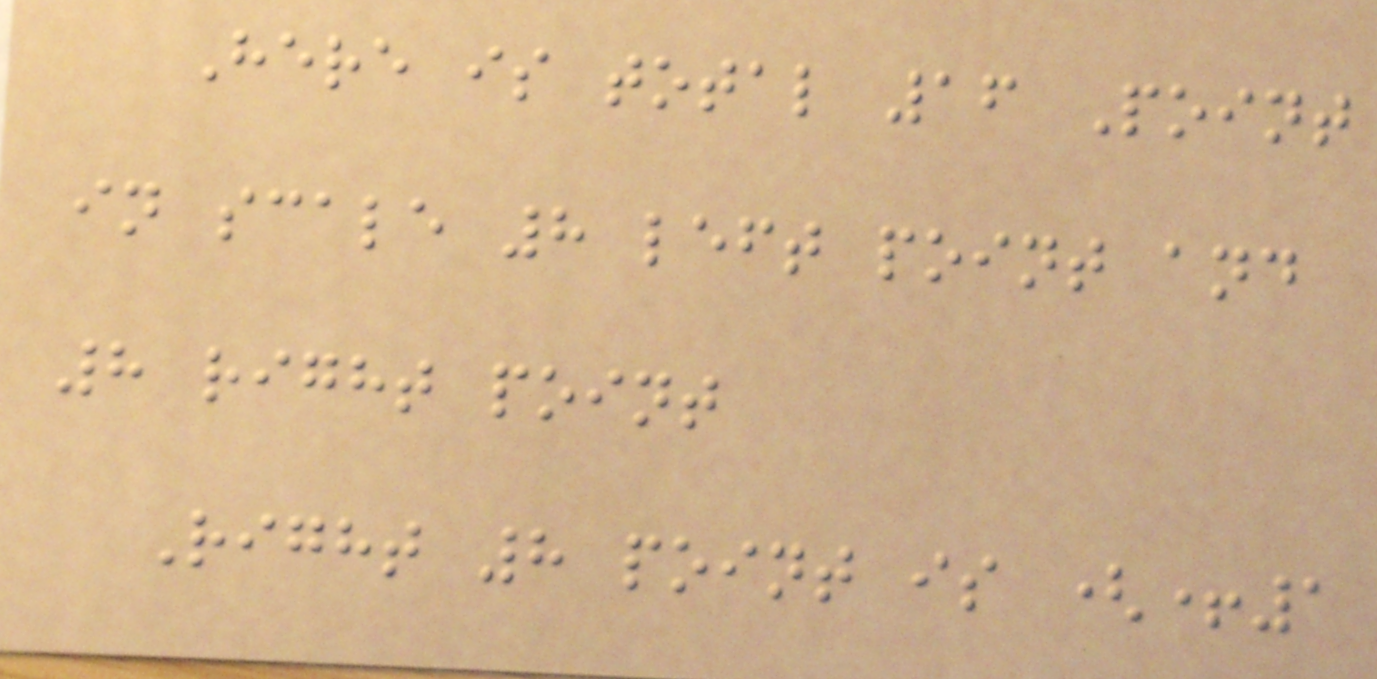Here is total 16 Point
in scale 8 left point and
8 right point
Right 8 point is (+1
